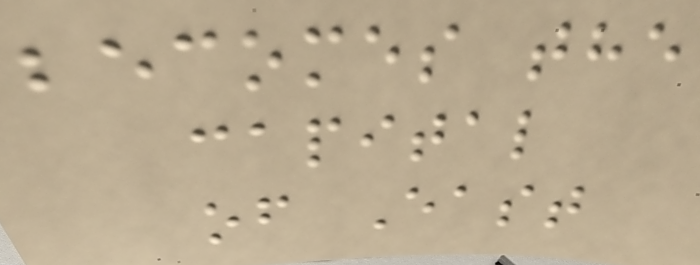becomes the
capital
of East
